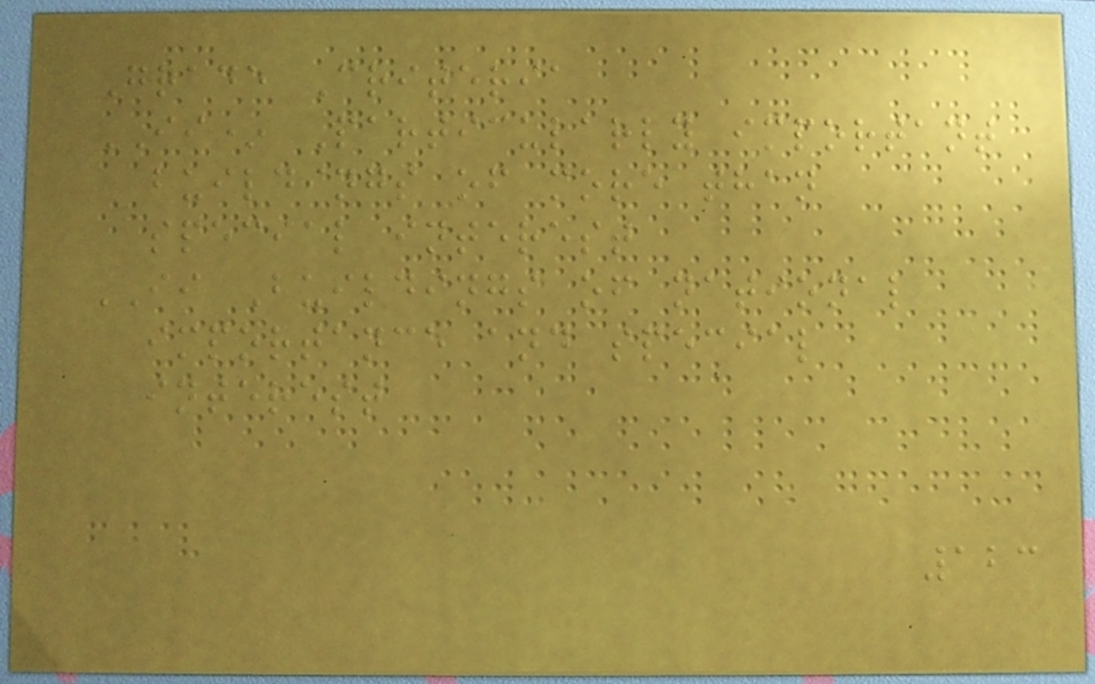Grade Criteria
II* Particularly important
buildings of more than
special interest
II Buildings of national
importance and special
interest
123
